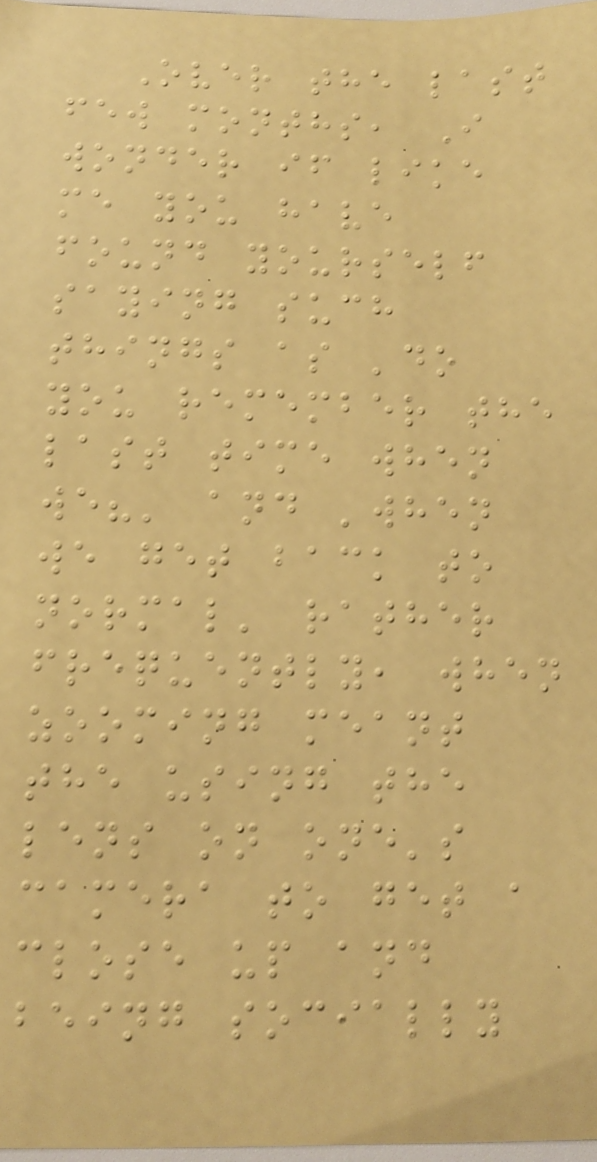Over the last
few months, I
wonder if like
me you have
found yourself
saying such
things as 'do
you remember the
last time when
we?' and 'when
we get back to
normal' rather
frequently, when
zooming meant
the using the
lens on one's
camera to get a
close up and
being socially
